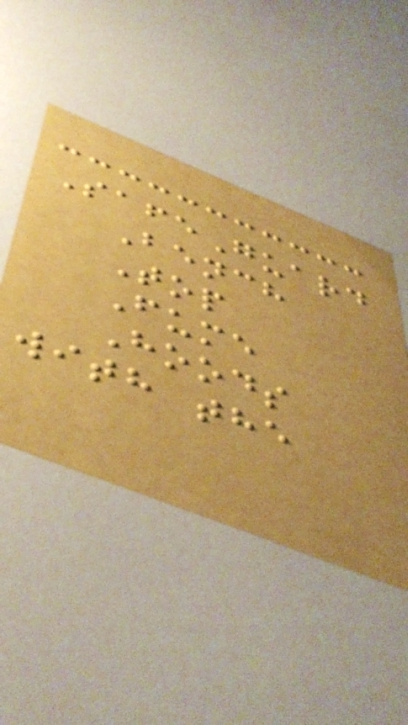SafeGuard
Bench
Top
Fume
Hoods
with the
